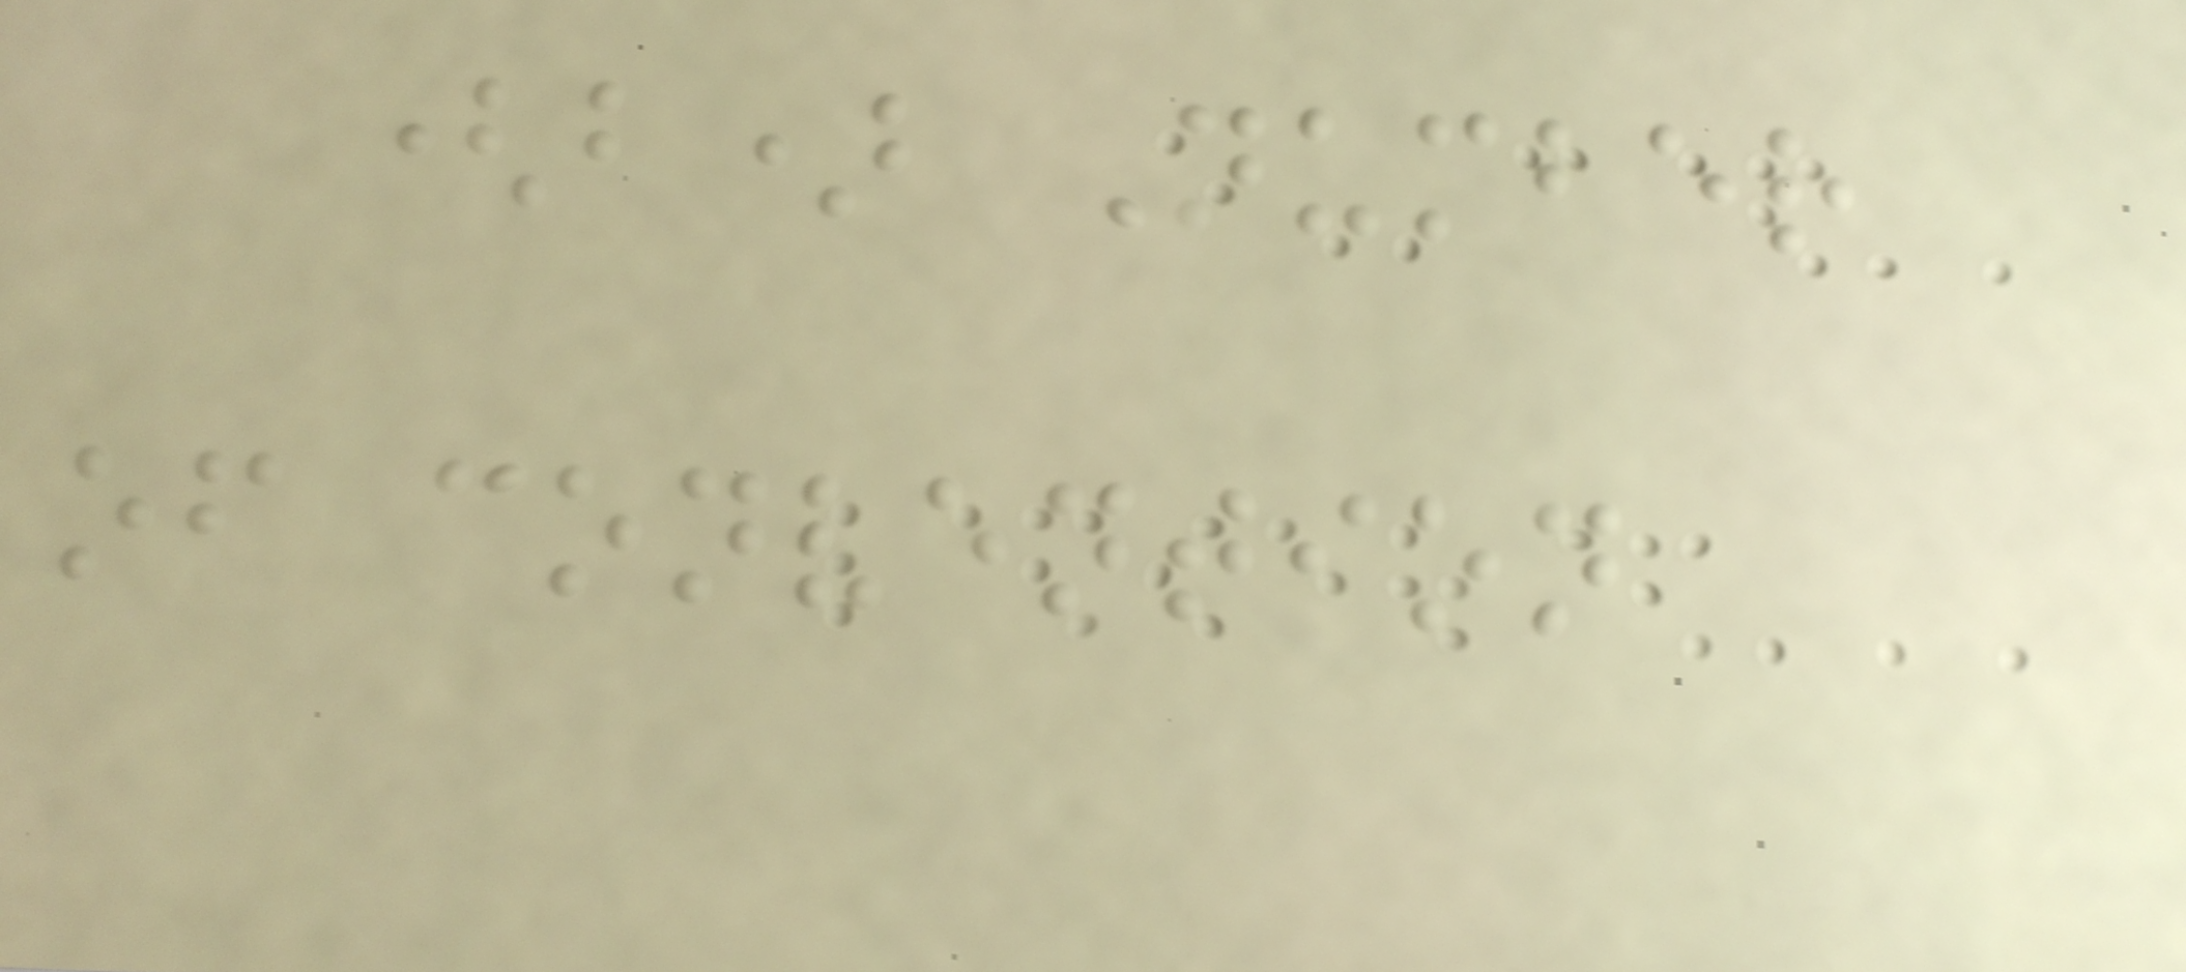(b) Number
of convention
